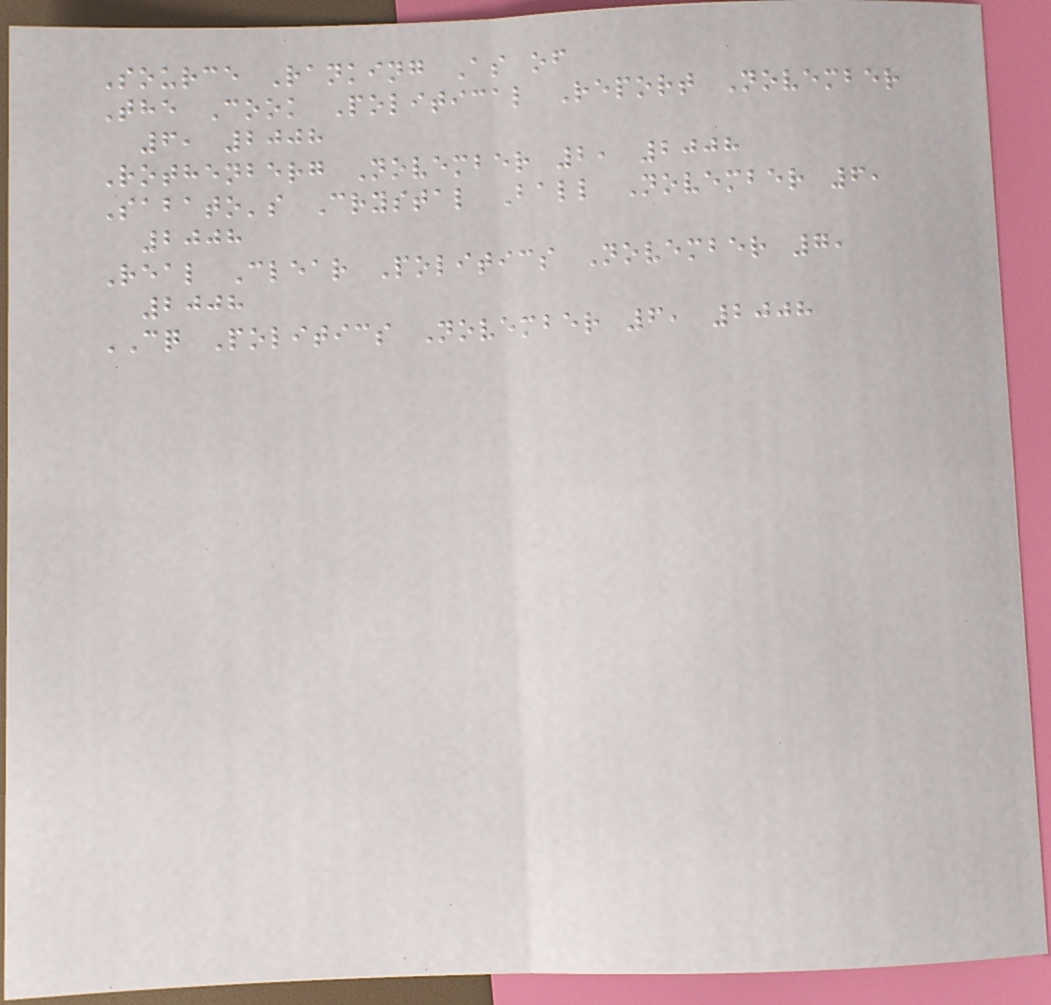Source Ranking As of
The Cook Political Report November
6, 2008
Rothenberg November 2, 2008
Sabato's Crystal Ball November 6,
2008
Real Clear Politics November 7,
2008
CQ Politics November 6, 2008
